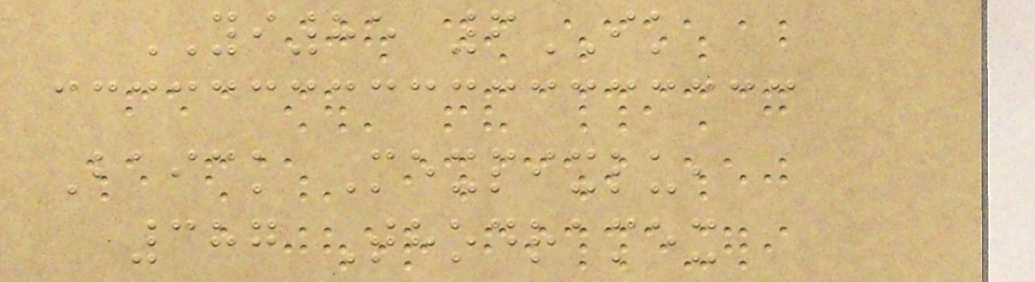YI85 6IK
Baick Mexpixlu,
387 Thodramex
